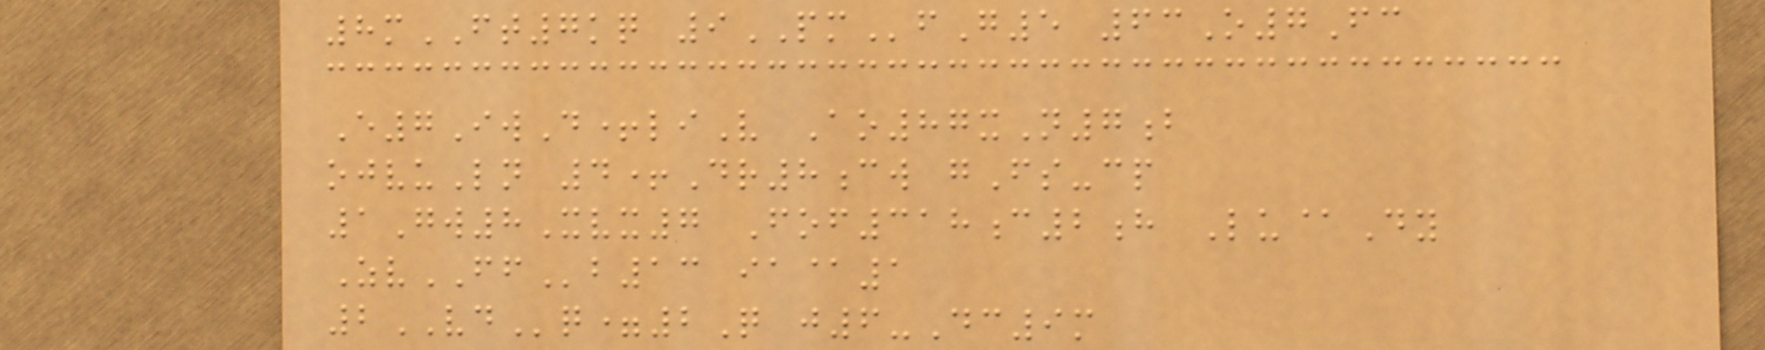8mFT7kq 9PMfG5 63O7Fc
E7IwD+liV Ao87xN7b
ojvuLn 4+Dr8cw gFs-cp
1Gw8Xvx7 Fof318c2h Lu@Dy
ZvFFb13 ia@1
2VDq=2Q j6-Dc9m
